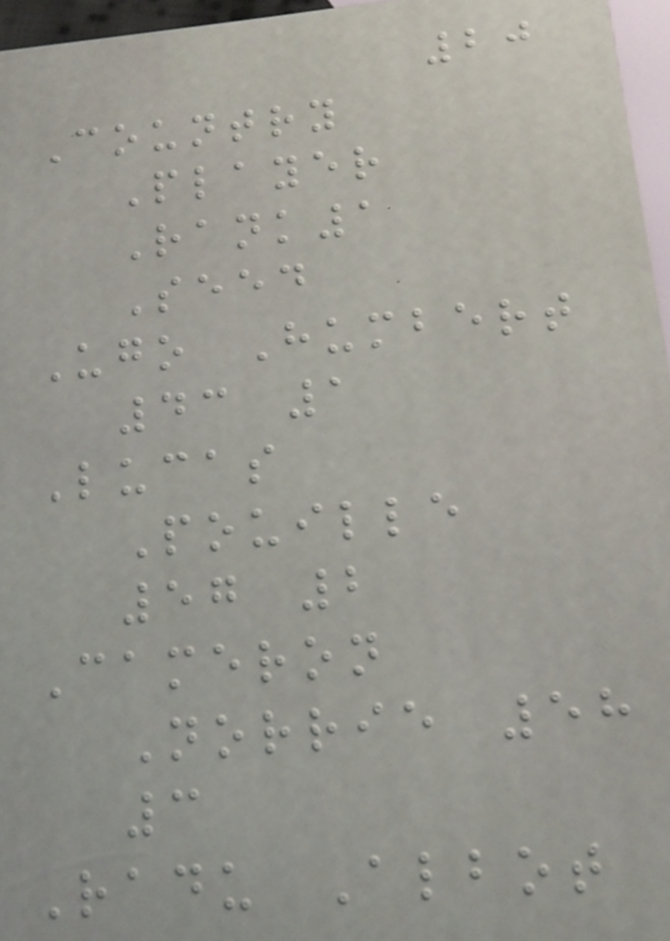20
Country
Player
Rank1
Seed
Ugo Humbert
43 1
Lucas
Pouille
57 2
Cameron
Norrie 58
3
Radu Albot
